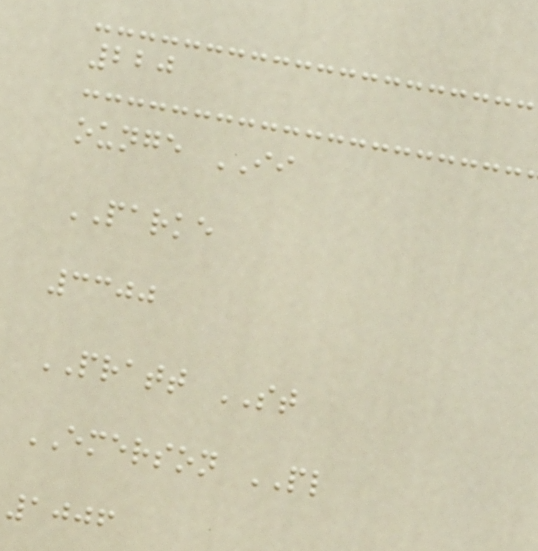220
ounge II
PARKE
3300
PRATT ST
EMERSON PL
1006
